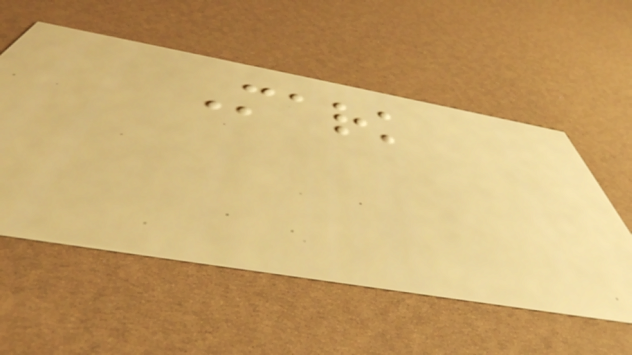Mark
